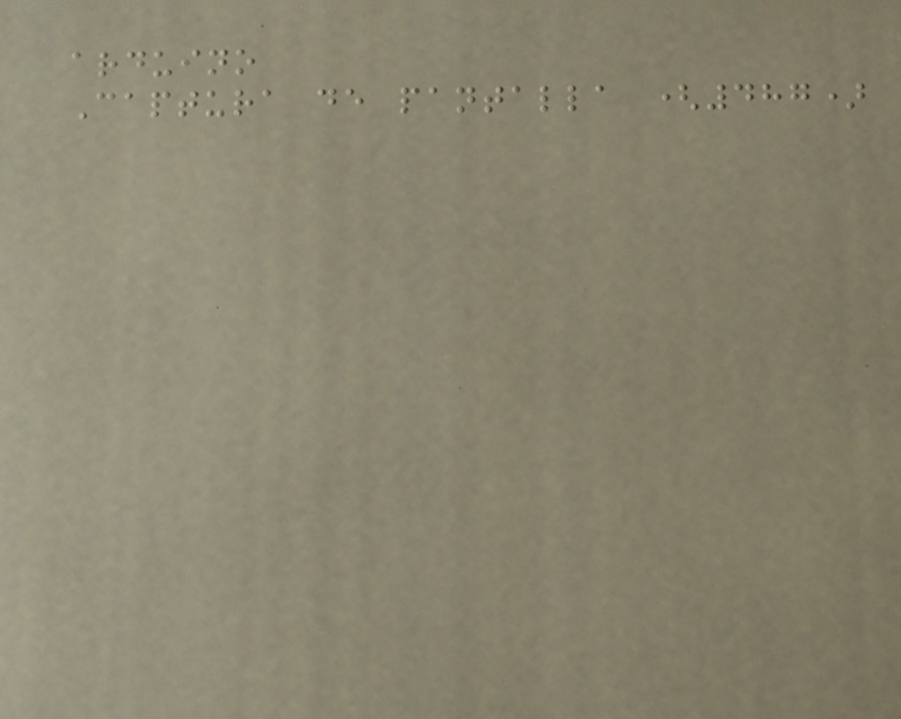arduino
Captura de pantalla (487)
